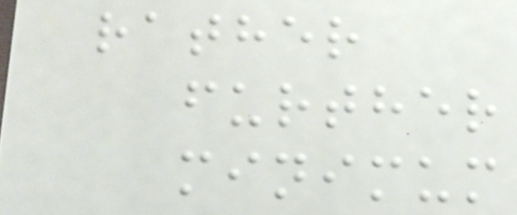rather
further
minimum
